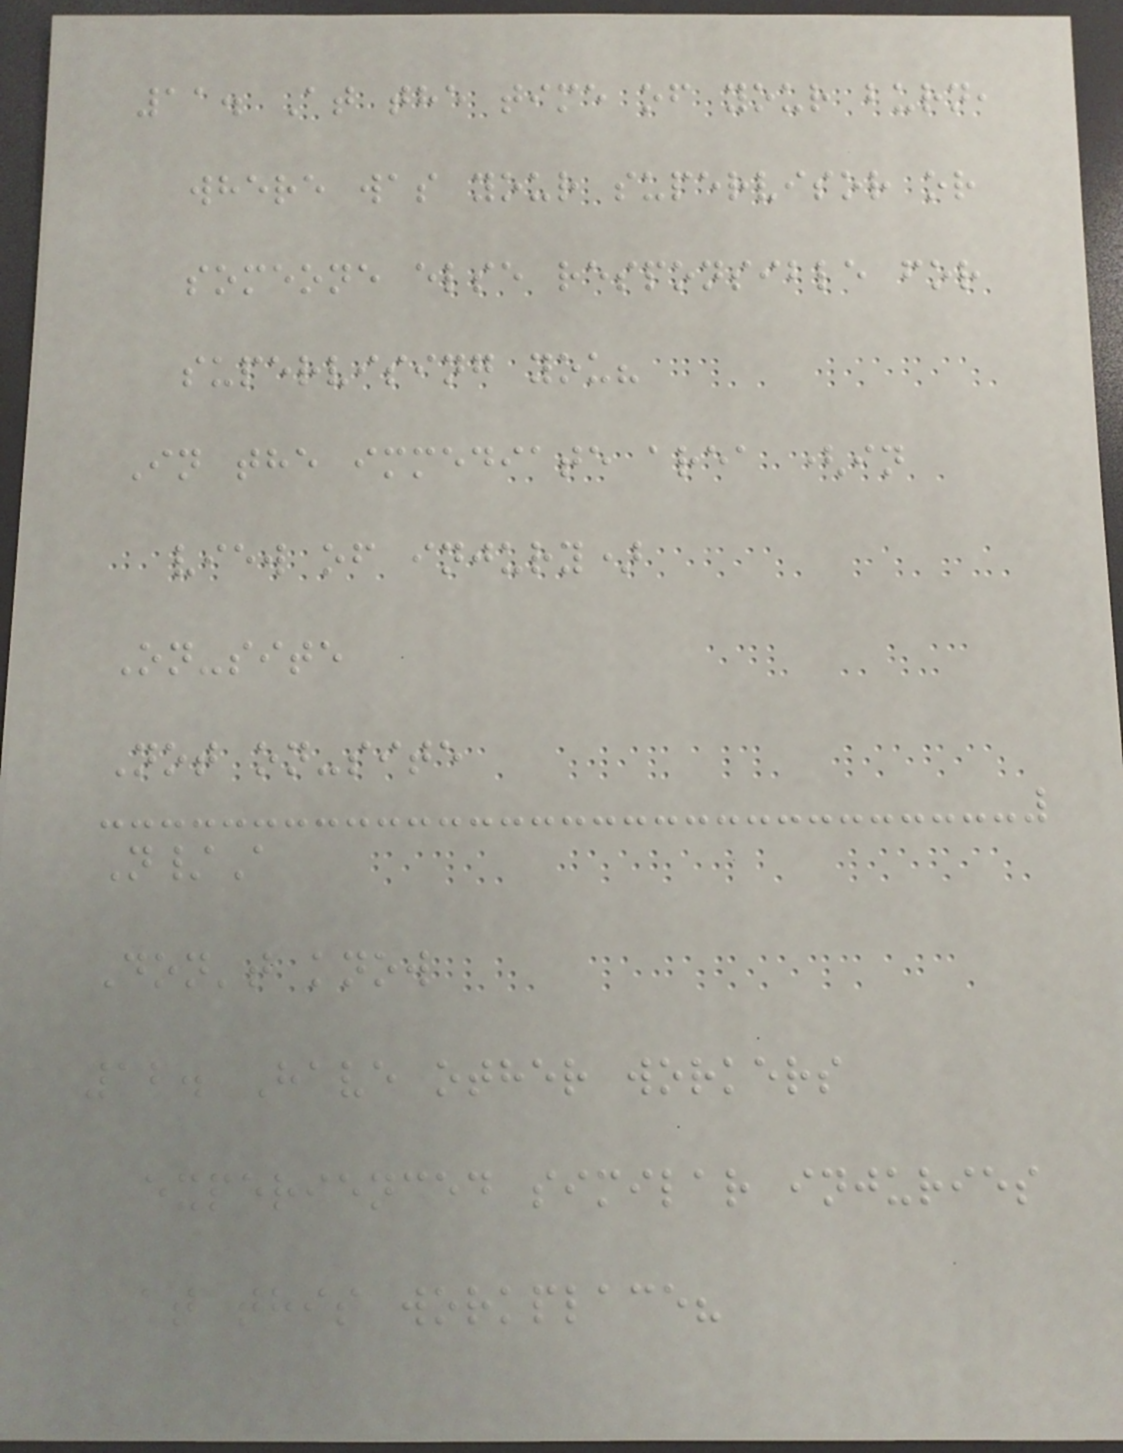11. At the time of your burn,
where was your supervisor or
someone else responsible for
supervising you?
In the immediate area (in
view of injury)
On-site
Not on-site
N/A
Don't know
12. Have other workers
experienced similar injuries
at this workplace?
